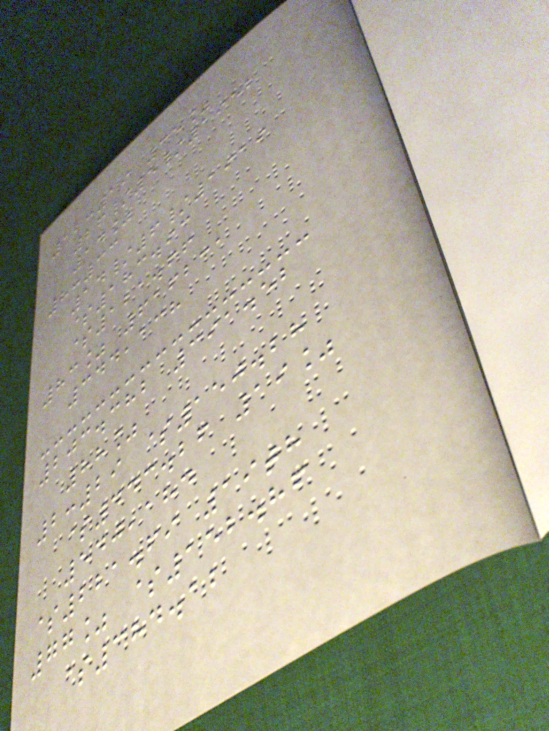12:19 35%
26/5/1952
14%
8:33
14/6/1919
$183.93
$121.66
83% 616231
344,138
203.382 391.52
88%
2:29 $150.28
$443.26 19%
540,184
$221.69 19th
77% $152.86
$384.12
